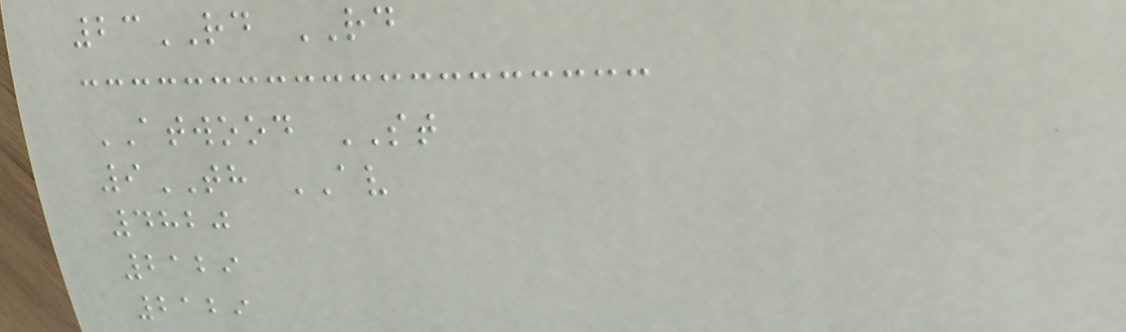23RD RD
ATWOOD ST
9TH AV
4820
2129
2129
